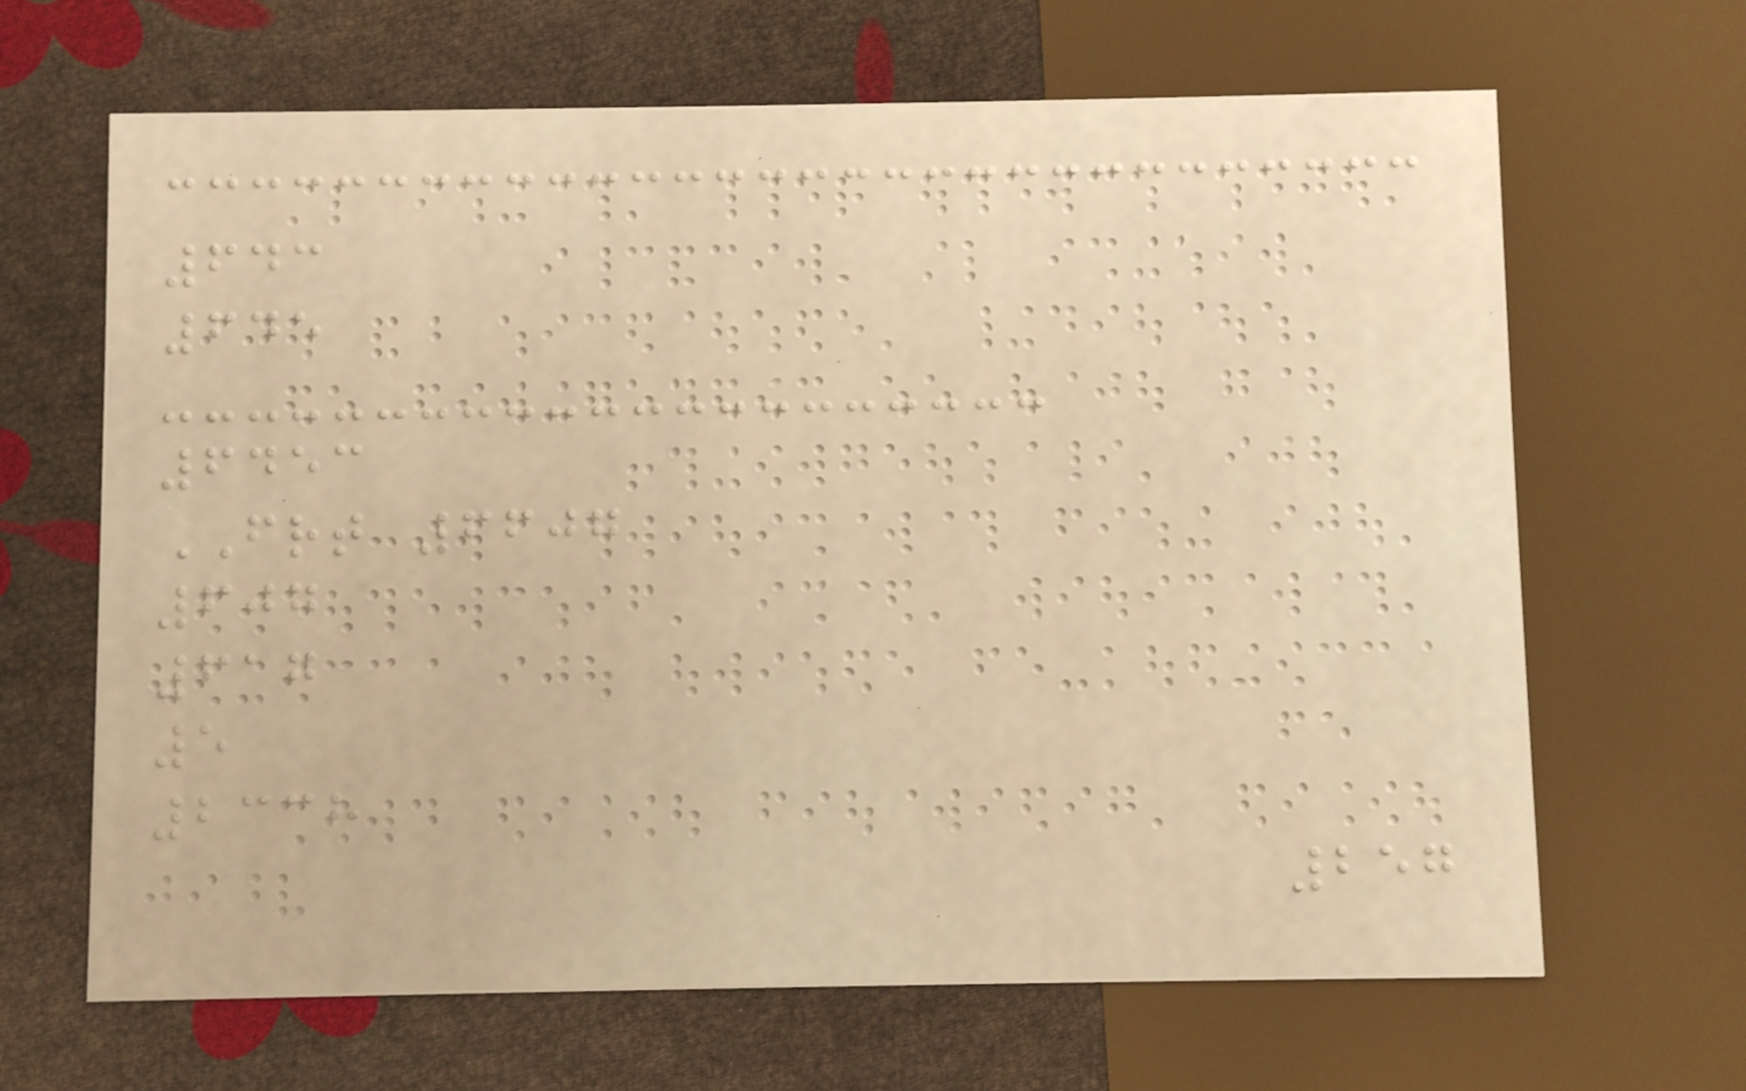643
645
6453
FRT 6607
607
617
5
2338
257
